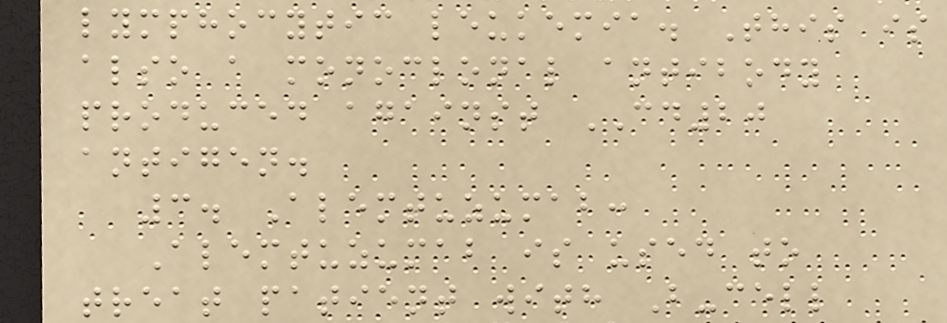lymphocytic leukemia. This is
also a monoclonal antibody
produced against CD20
antigen.
3. Alemtuzumab:
Alemtuzumab is used to
treat patient with B-cell
